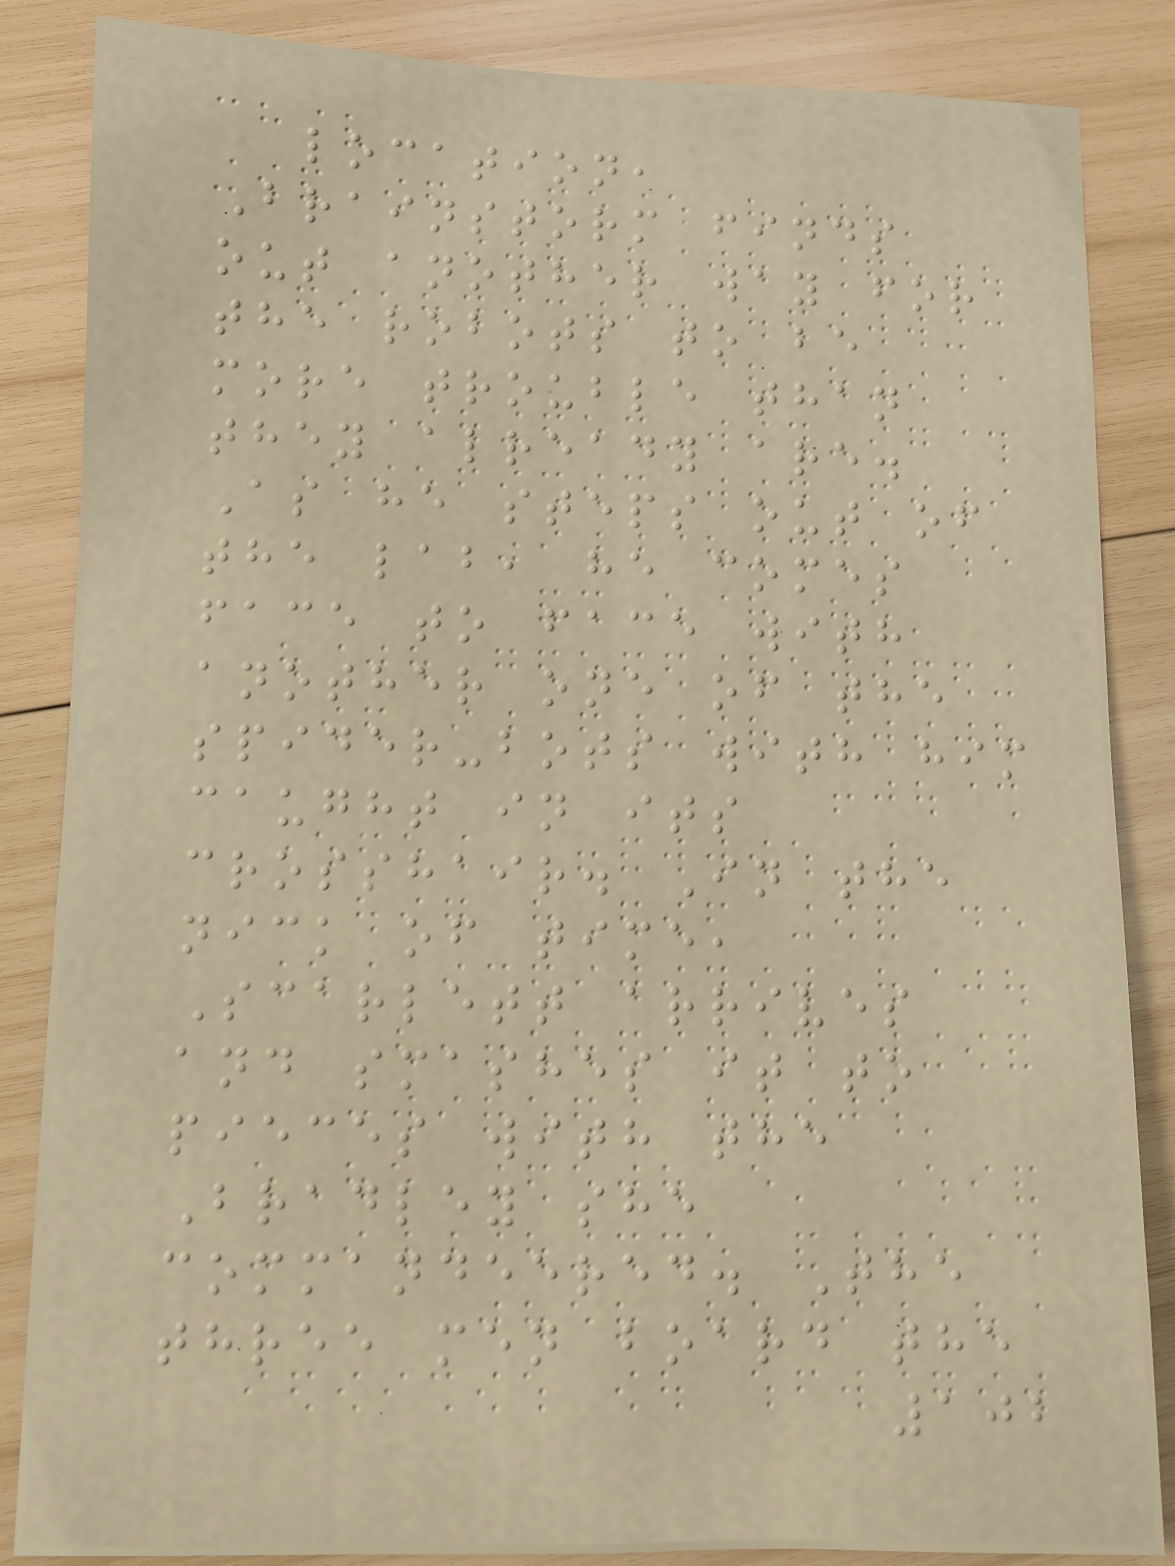location,
Brainstorm finds
out another way for
the robots to be
more trouble than
they already are.
As he steps out of
the lab, he comes
face to face with
another one of the
spider-bots with him
caught in its
crosshair. In the
nick of time,
Scarlett arrives
and smashes it to
pieces with the
Bradley she
commandeered. The
three men board the
102
